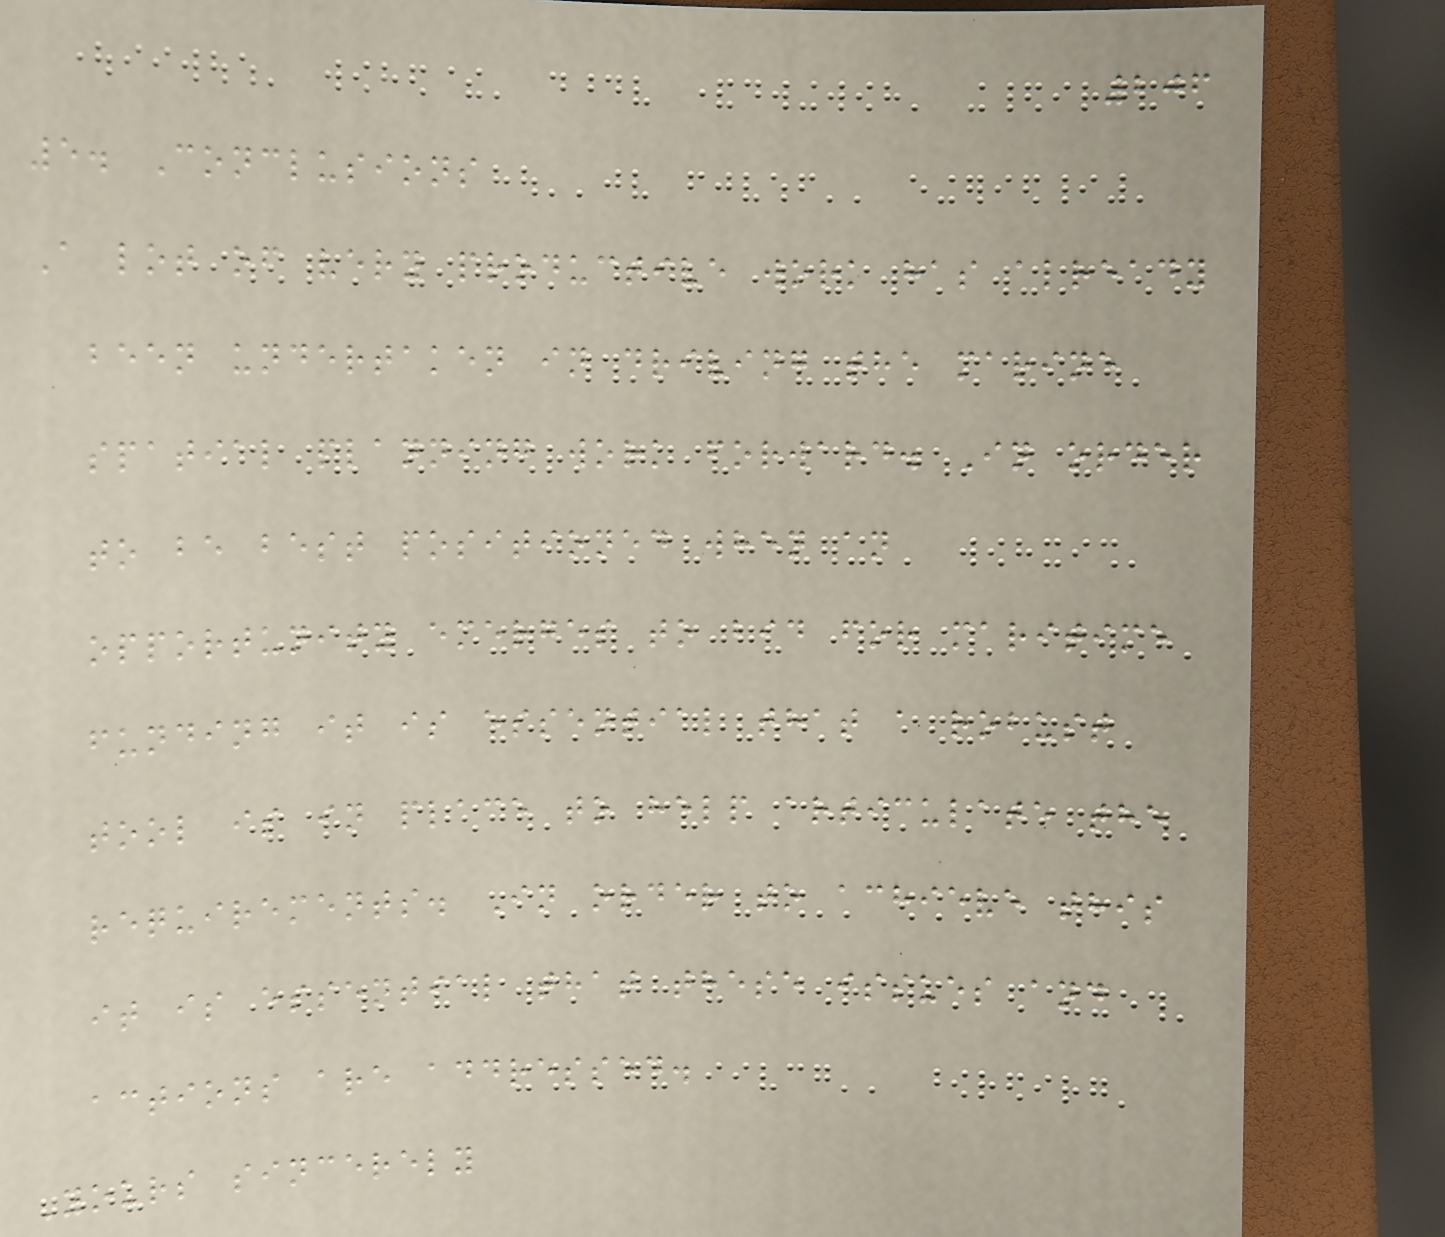206
5. Conclusions
A lot of very productive work has already
been undertaken in driving the marine
spatial planning work forward. In order
to be best positioned when an
opportunity emerges to bid for maritime
funding it is essential that a robust
tool is in place to help articulate the
requirements. In order to achieve this
it is essential that these issues and
actions are addressed.
Yours sincerely
